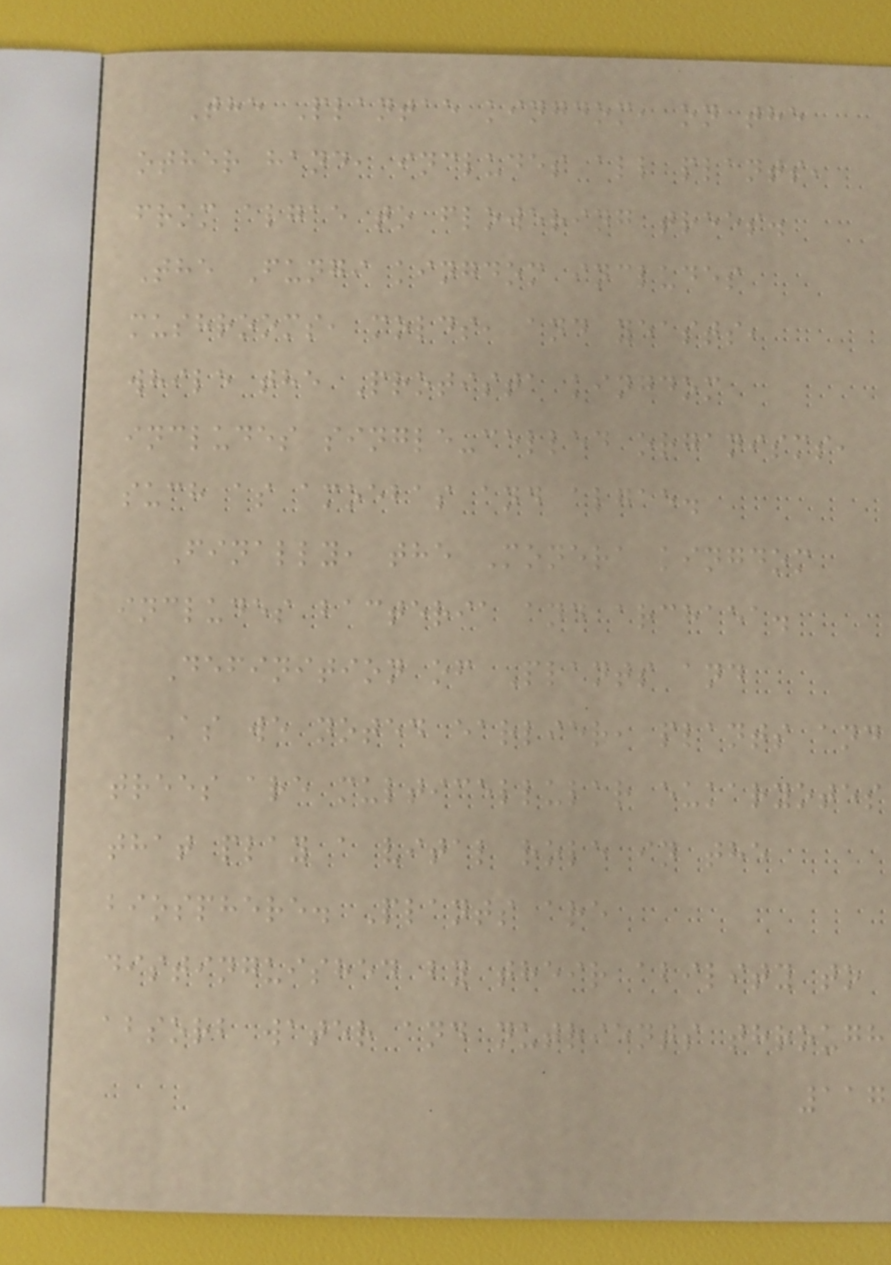The Plantae kingdom, on the
other hand, includes all plants,
from algae to flowering trees.
The Fungi kingdom includes
mushrooms, molds, and yeasts,
while the Protista kingdom
includes single-celled organisms,
such as amoebas and algae.
Finally, the Monera kingdom
includes bacteria and archaea.
Definition of Plants and
As we noted earlier, plants and
trees are multicellular eukaryotes
that play a vital role in the
biosphere. Plants are
distinguished by their ability to
absorb water and nutrients through
117
